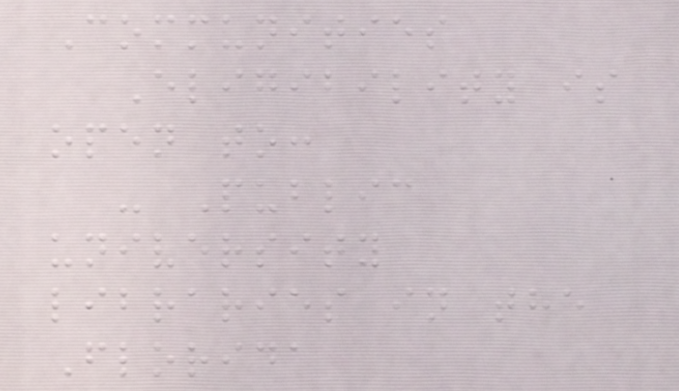Communities
Eligibility is
open to:
- Public
university
libraries in the
Florida
